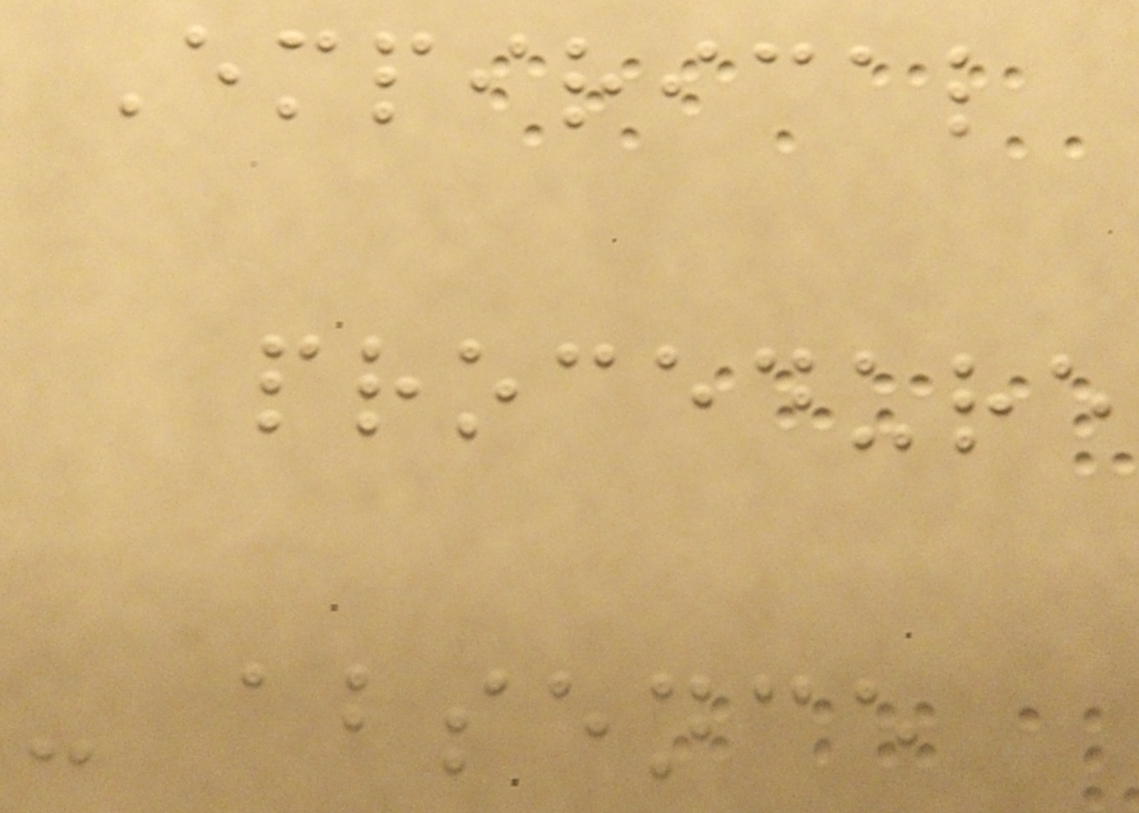Empirical
procedure
- absence
